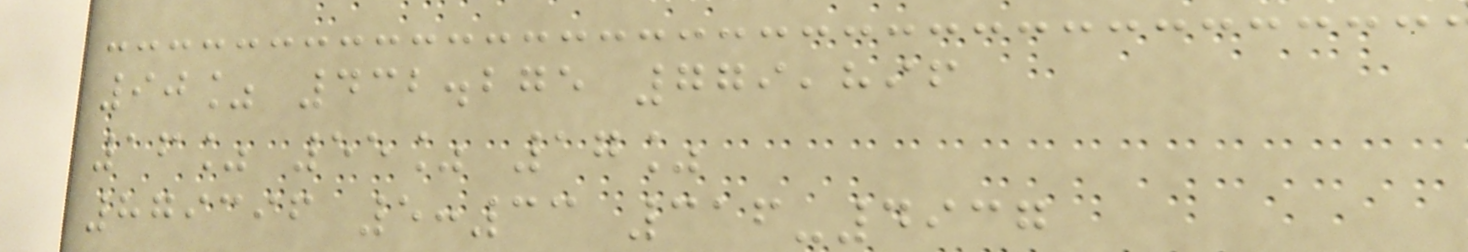90% 432.275 779,896
16% 55% 17%
879396 5:33 316-4937
